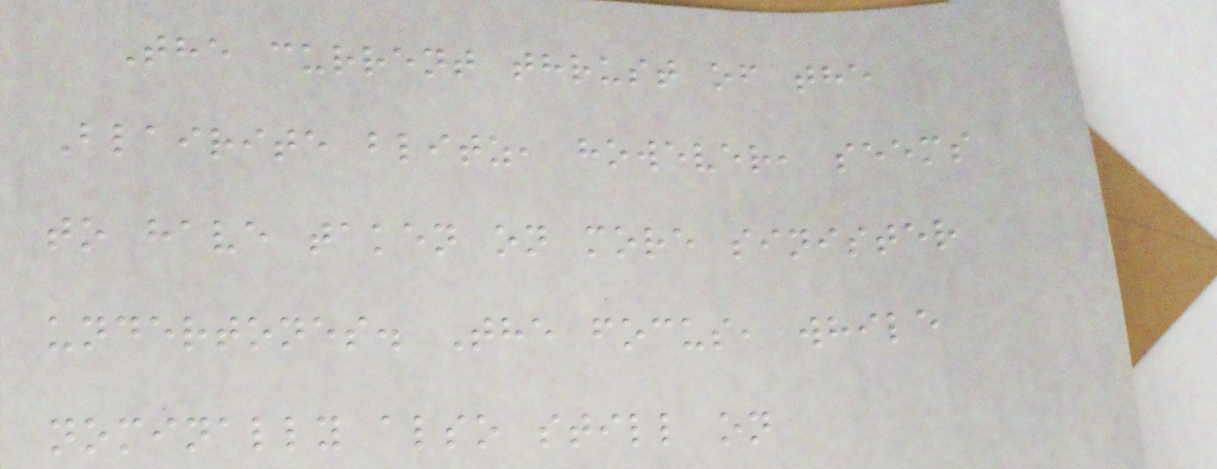The current thrust of the
Blairite blitz, however, seems
to have taken on more sinister
undertones. The focus, while
nominally also still on
